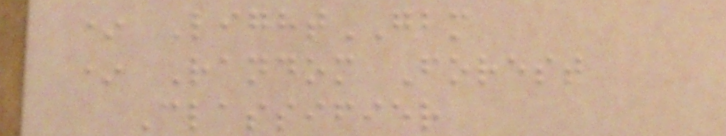* LightGBM
* Random Forest
Classifier
